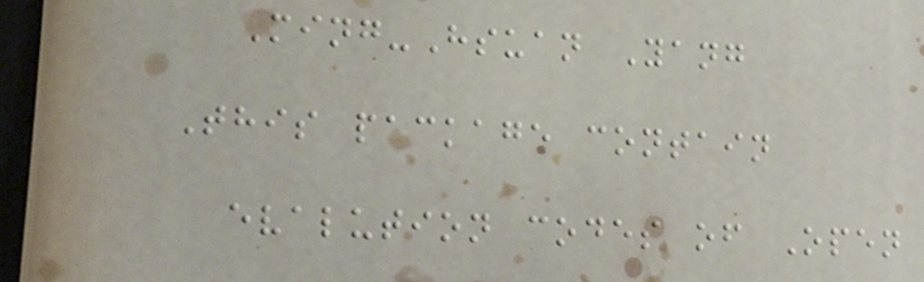Ming-Hsuan Yang
This package contain
evalution codes of Open
